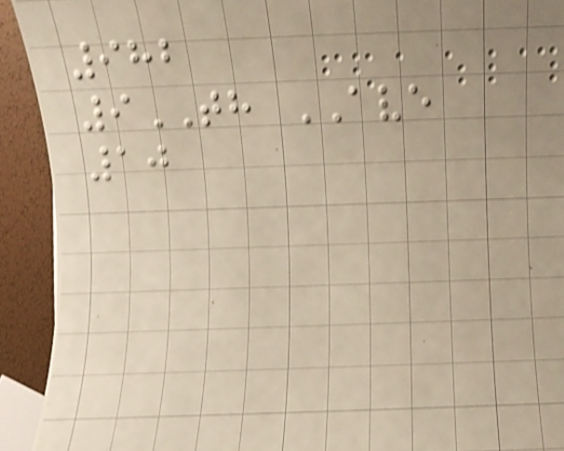982
9TH AVE
10
